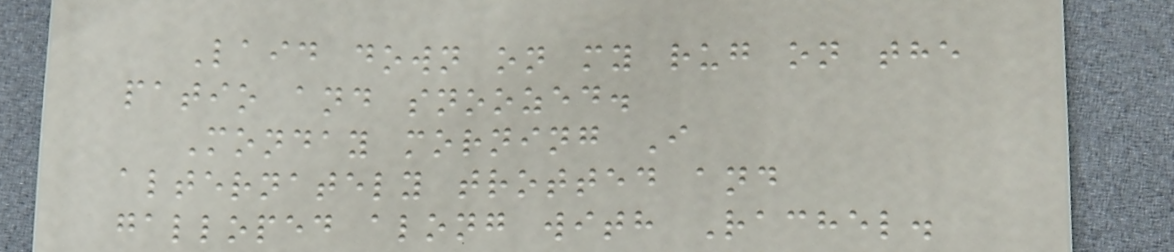Laid down on my rug on the
patio and snoozed.
Monday morning I
alternately trotted and
galloped along with Rachel.
